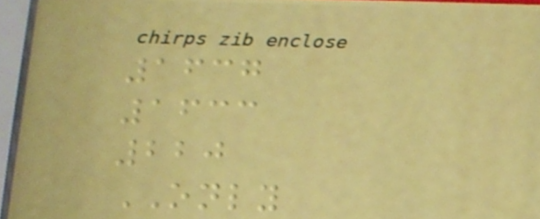1637
1633
220
ONLY
